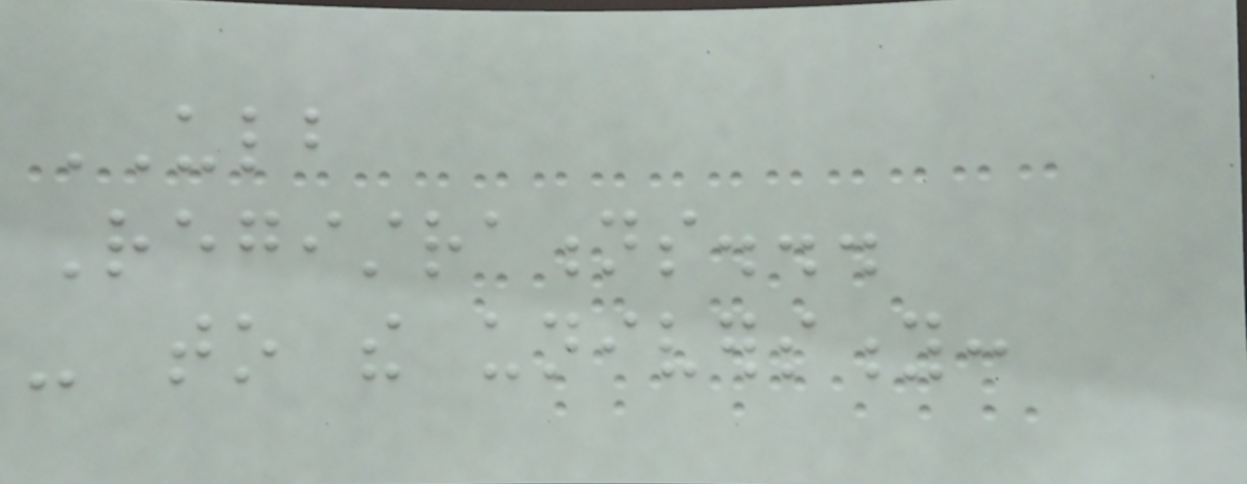ULB
Registrations...
- to the university:
